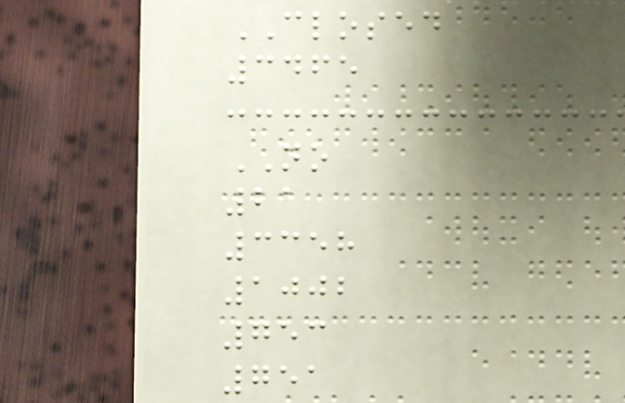CLOSED
3465
NO
21
3358
1002
753
751
